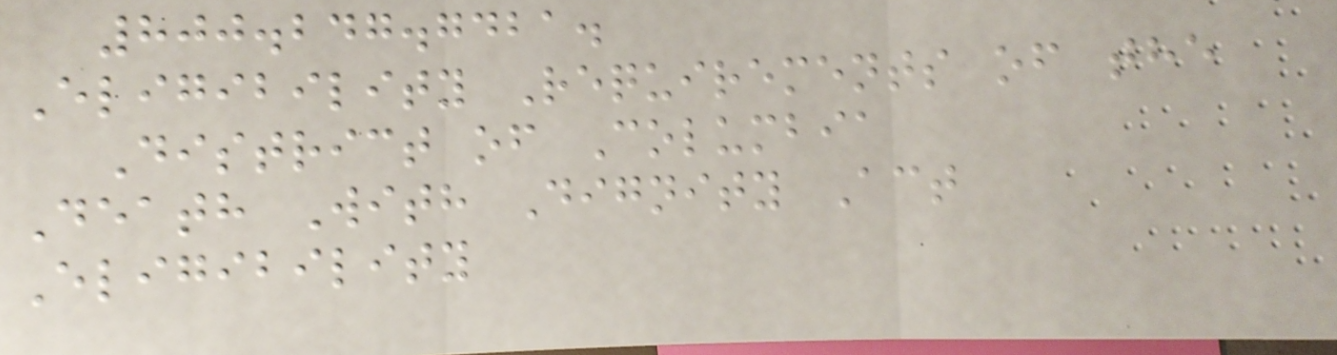800.247.7421.
Eligibility Requirements of the
District of Columbia
Death With Dignity Act
Eligibility
